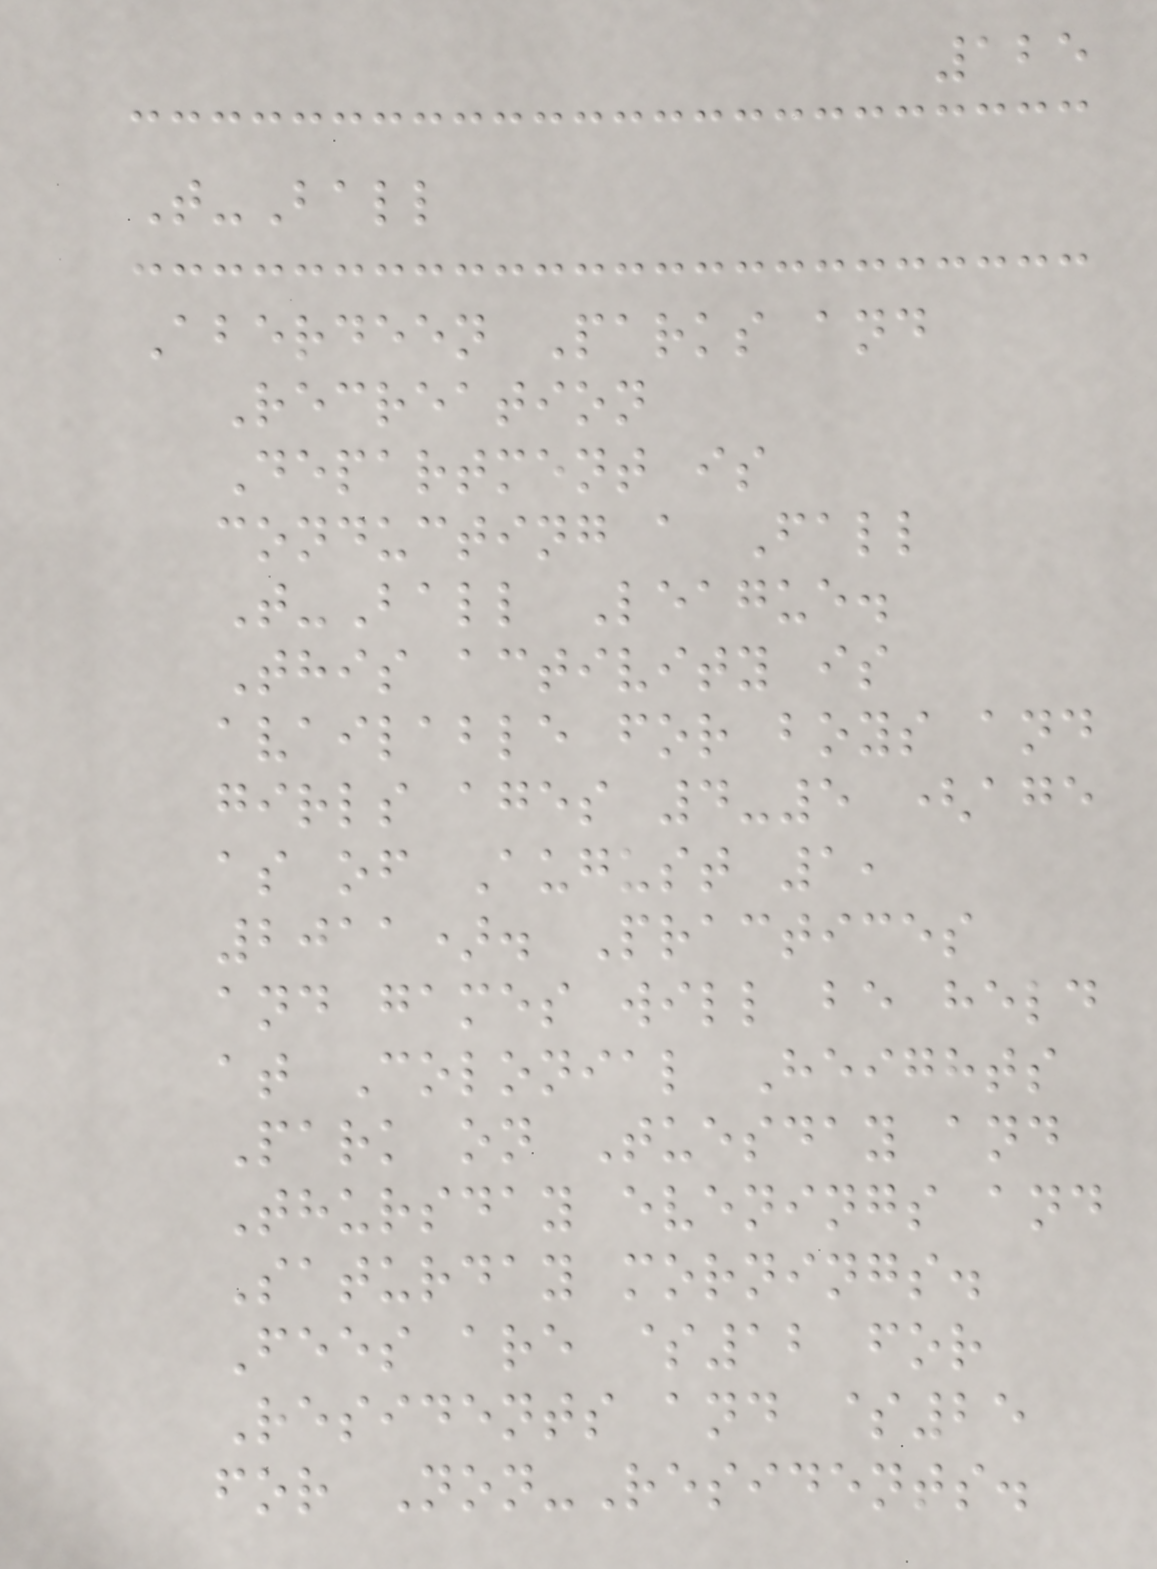125
T-Ball
Aberdeen Parks and
Recreation
Department is
conducting a Fall
T-Ball League.
This activity is
available for boys and
girls ages 4-5 (age
as of August 1,
2011). Practices
and games will be held
at Colonial Heights
Park on Tuesday and
Thursday evenings and
Saturday mornings.
Fees are $12 for
Residents and $25
for Non-Residents.
